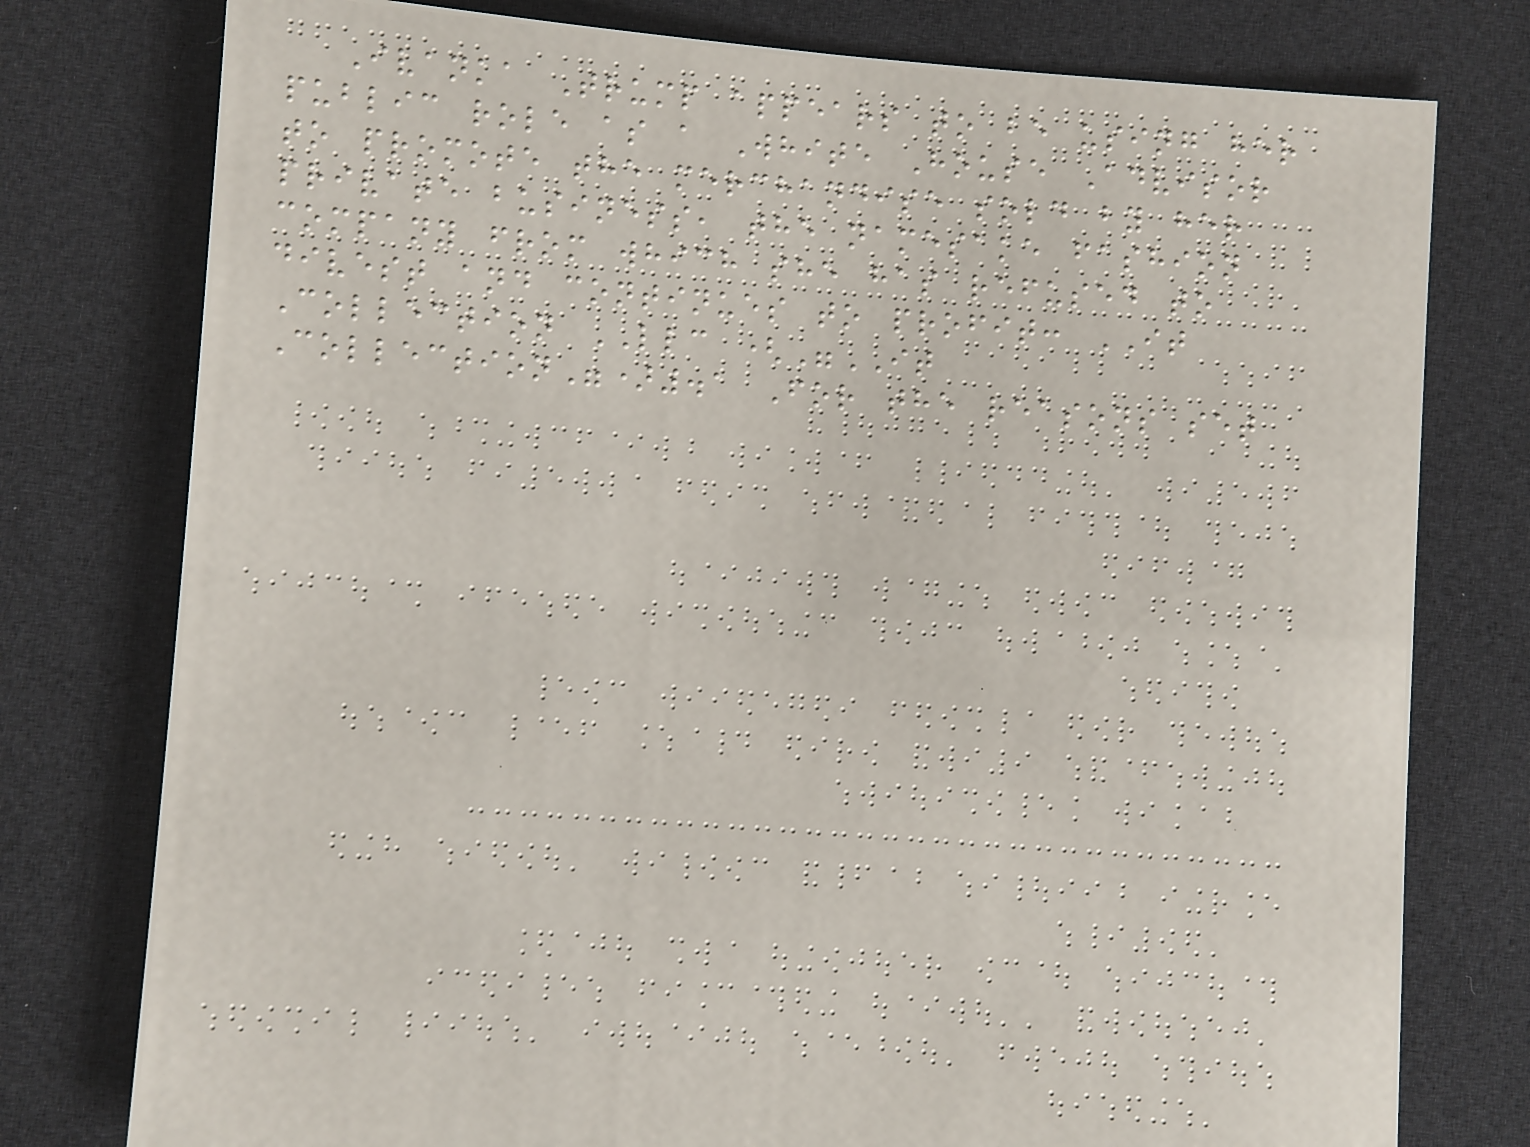Ivanka Trump appears to be using her
public role as a White House Advisor
to promote the merchandise sold by her
private business, the namesake fashion
company from which she has refused to
divest and continues to profit: IT
Collection LLC ("IT
Collection").1 For the reasons set
